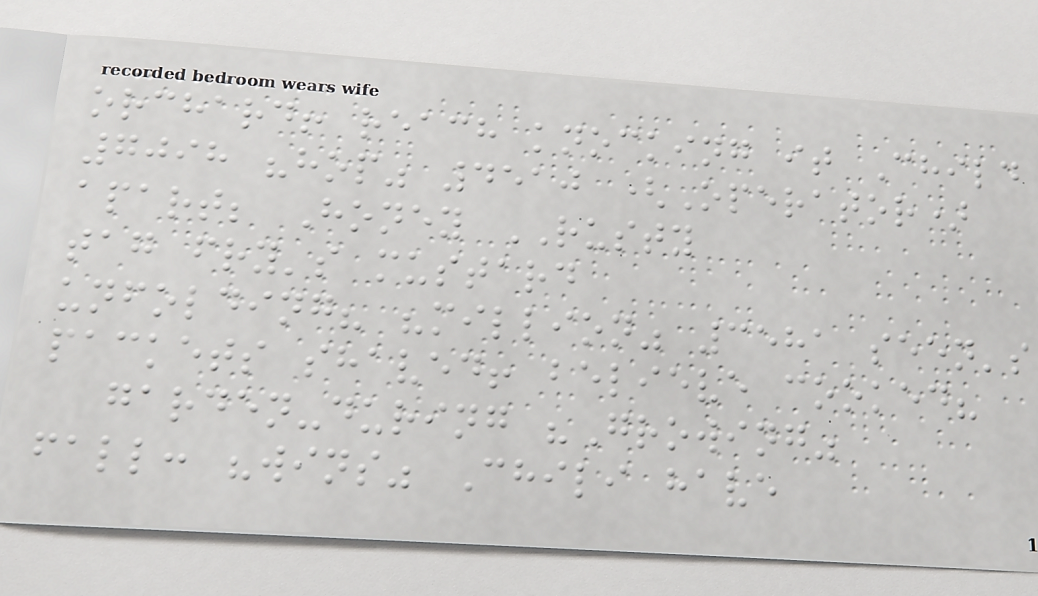orchard! reach knocking it Child
7098 "hop" 4510 (Operator)
apart; Honey RUSTY
tag fry's mustard
unfolding? "million" 3581 seen's
packets shaved! believe cooked?
garden-during "Growing"
fall: "wins" Chili have
